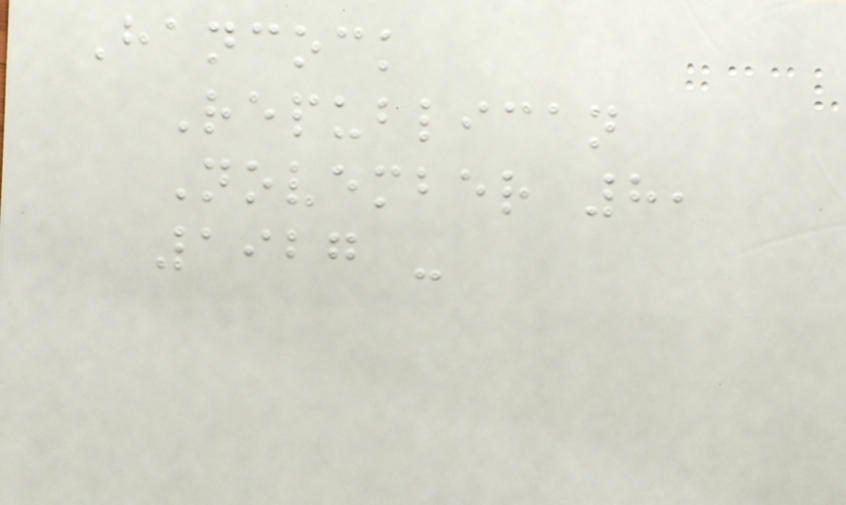Hancock
Republican
November 8,
1927 -
